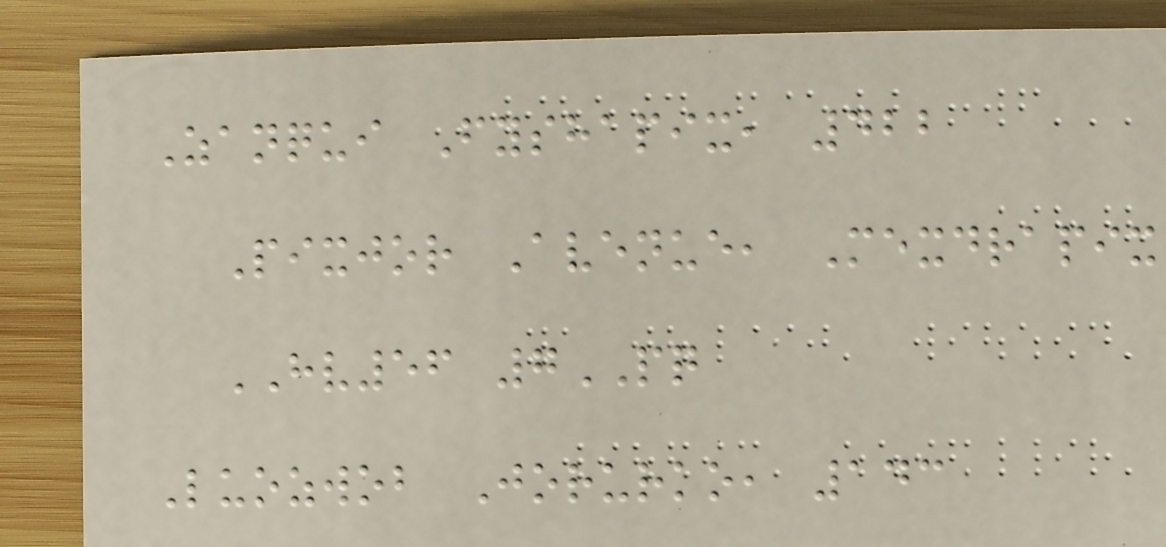Zanqui Fyshapix, 422
Pixjor Avenue, Mexdrapix
HV56 7PQ
Luozwob Jorurko, 143
